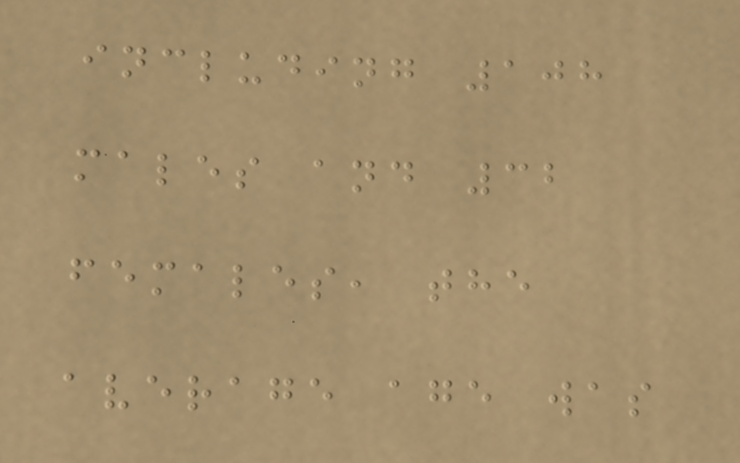including 108
males and 32
females, the
average age was
